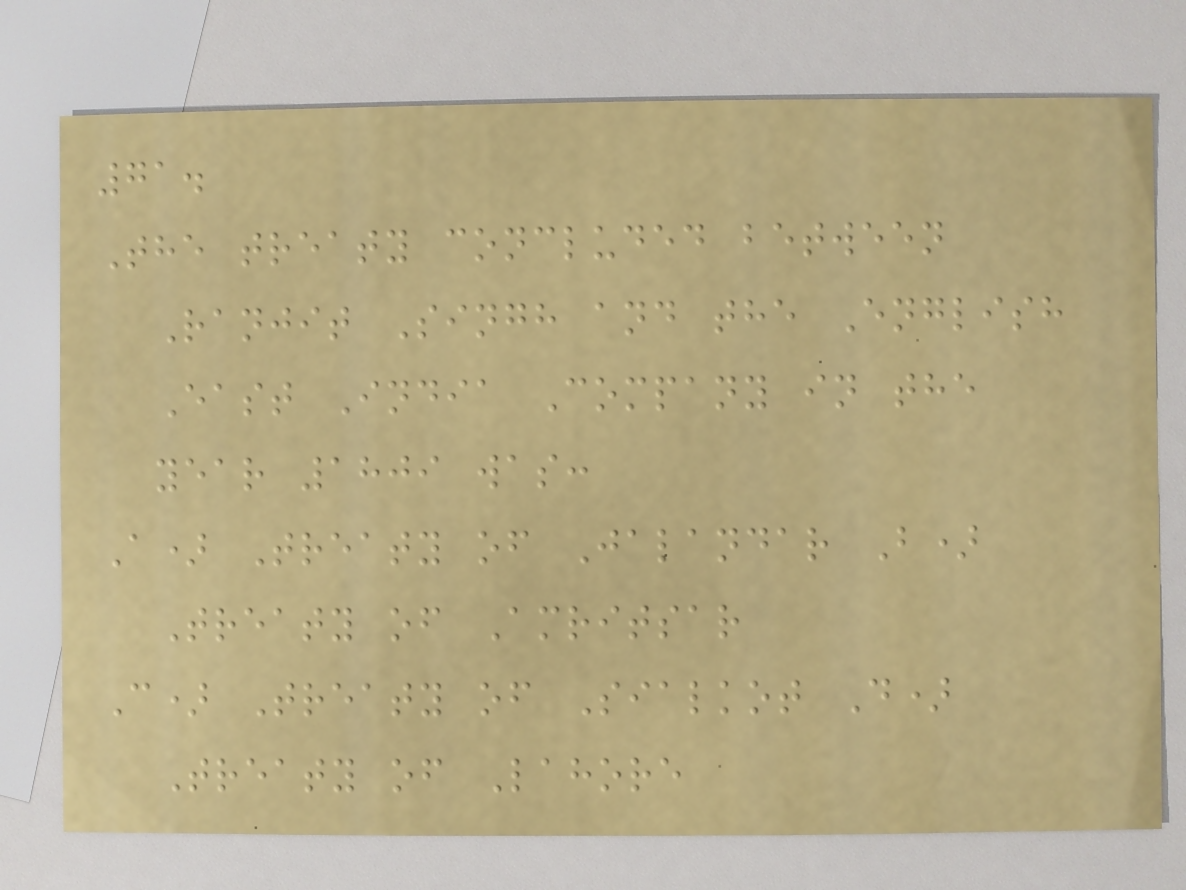71.
The treaty concluded between
Ranjit Singh and the English
East India Company in the
year 1809 was:
A) Treaty of Jalandar B)
Treaty of Amritsar
C) Treaty of Sialkot D)
Treaty of Lahore
